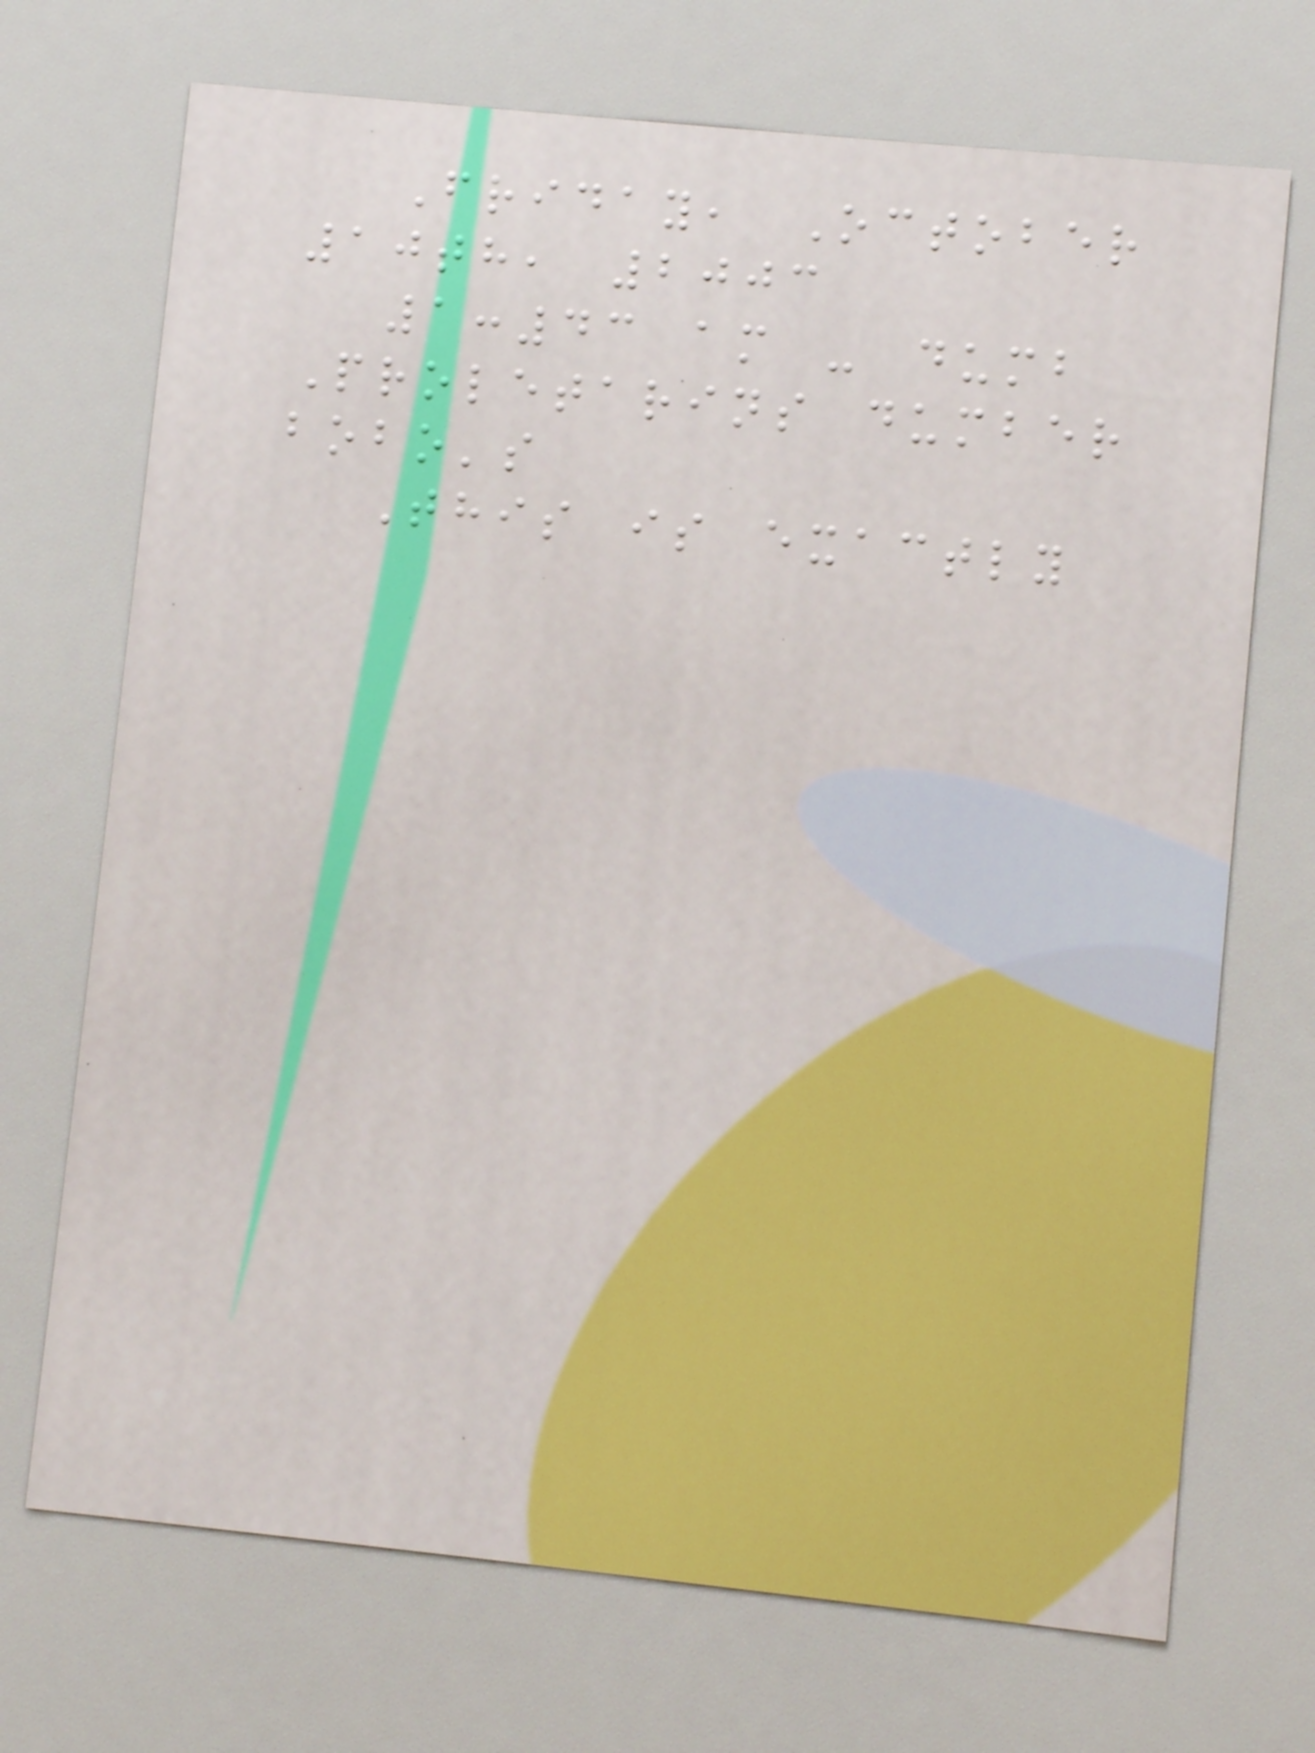Friday, October
10th, 2003
1:43 am - dumb
Proletarins dumber
bobo's
This is exactly
